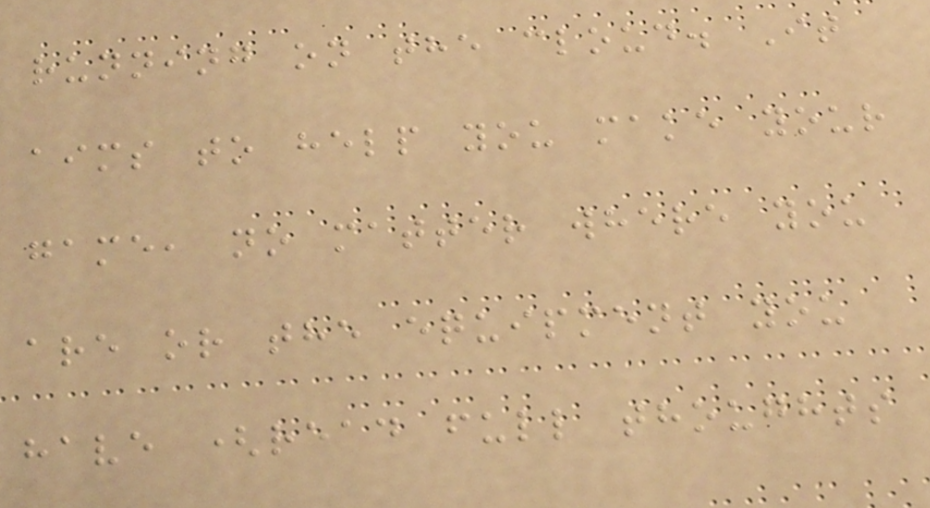running on the cloud. It
aims to help you make your
game, no matter where you
are or the equipment you
have (read full thoughts
